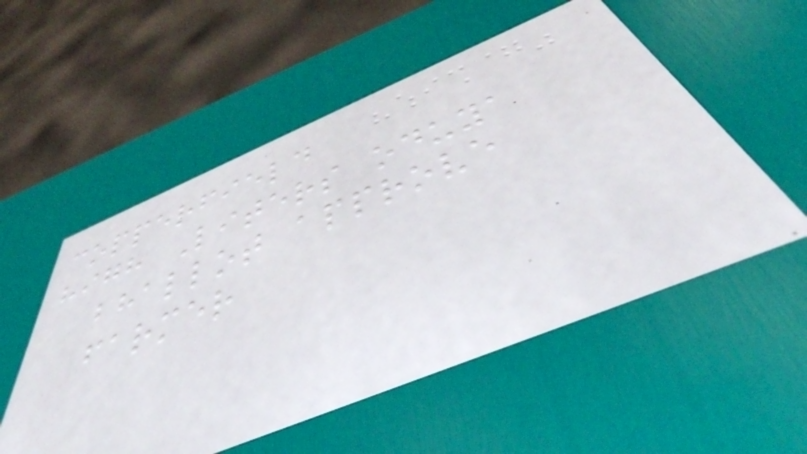copperfield
high Liters oduya
bhallot approve
farmer
